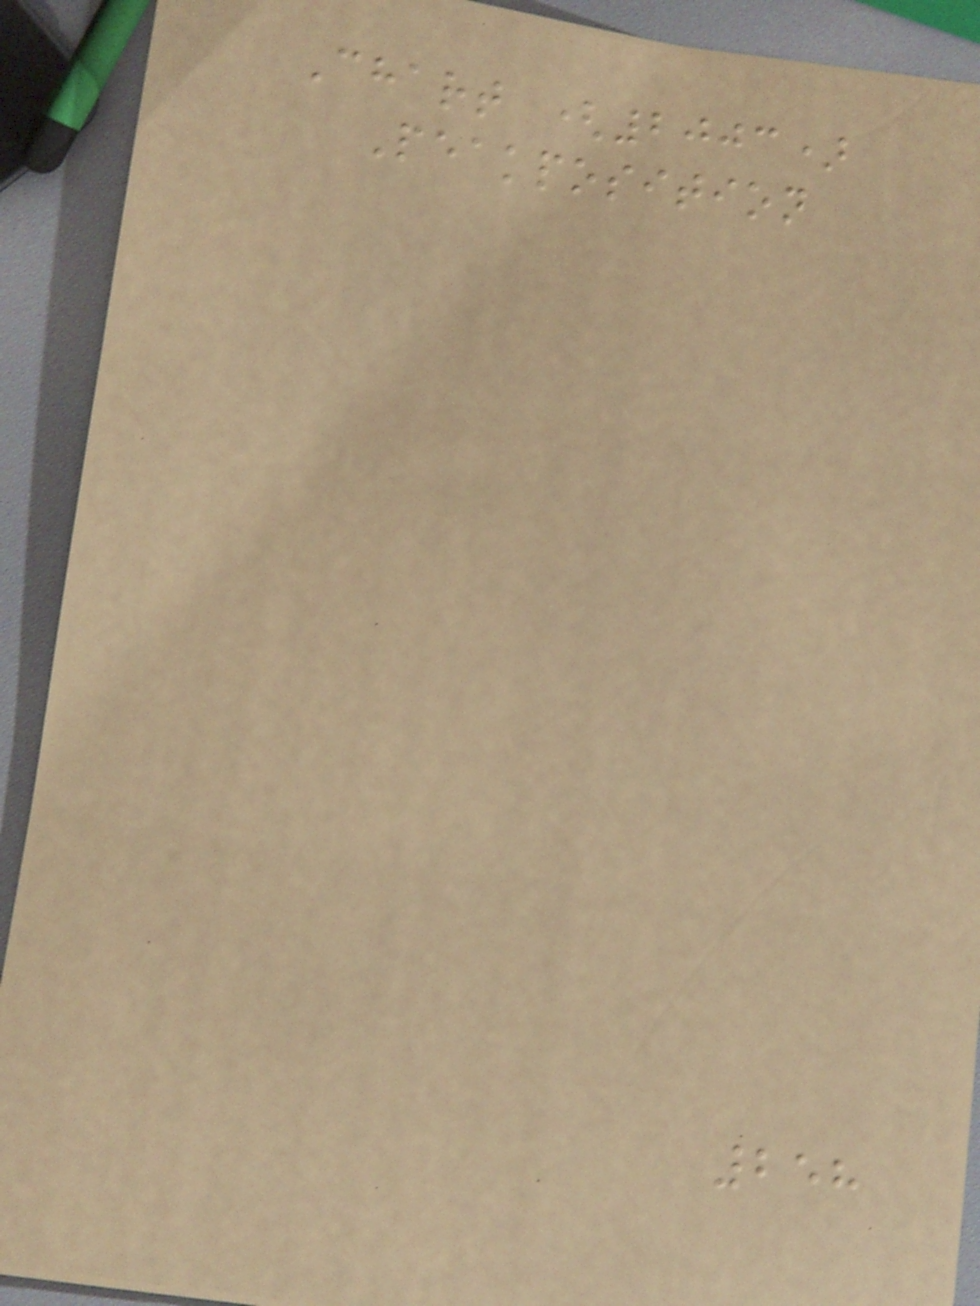Chart (2003)
Peakposition
258
